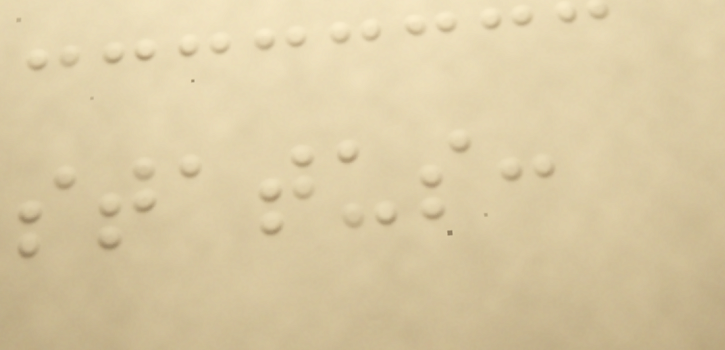status:
